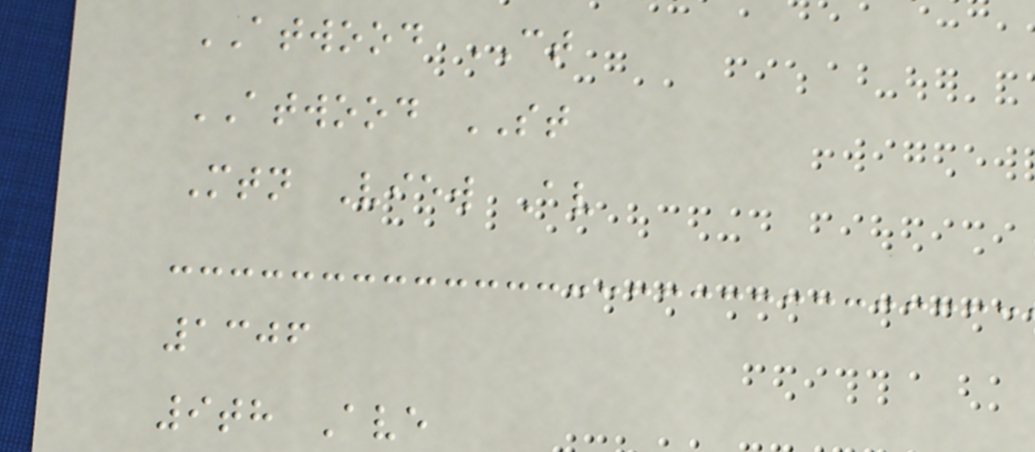ATWOOD CT
ATWOOD ST
Mtn View Av
1306
9th Ave
